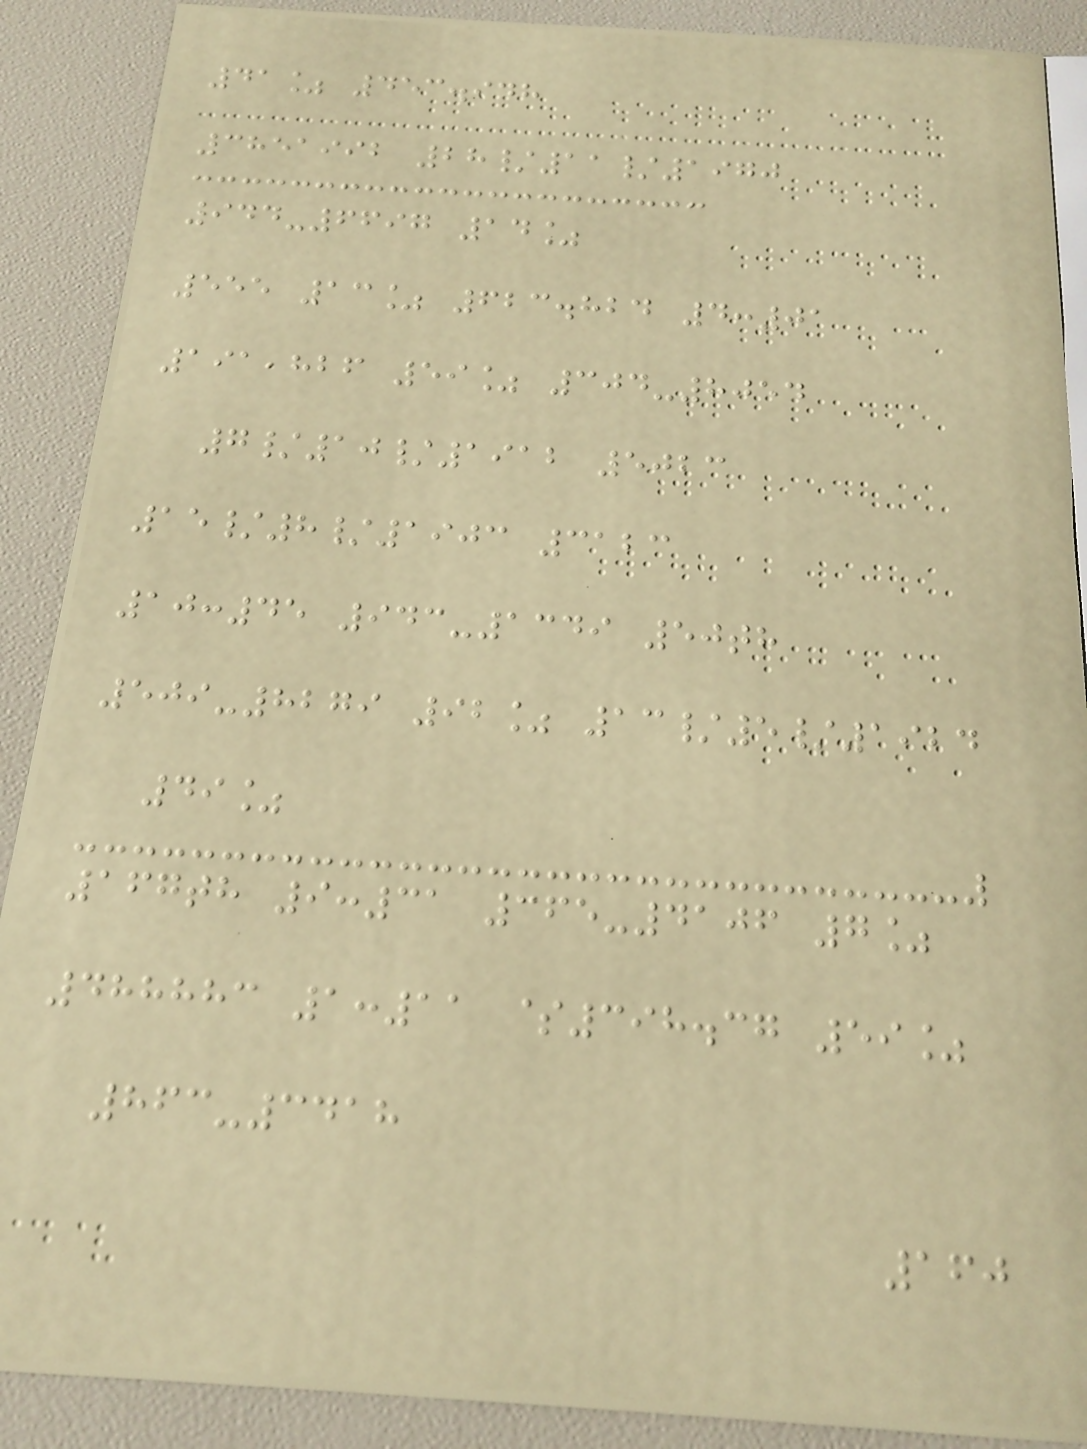41% 453.948
3851992 28/11/1970
944-6697 14%
555 13% 623.824 4:01
191,826 59% 304-8054
7/10/1912 5023
15/8/1903 3123
10:45 943-1349 50th
509-8279 92% 13/5/1924
49%
167th 9:31 365-4106 7%
488883 1:11 $398.37 59%
863-3418
160
